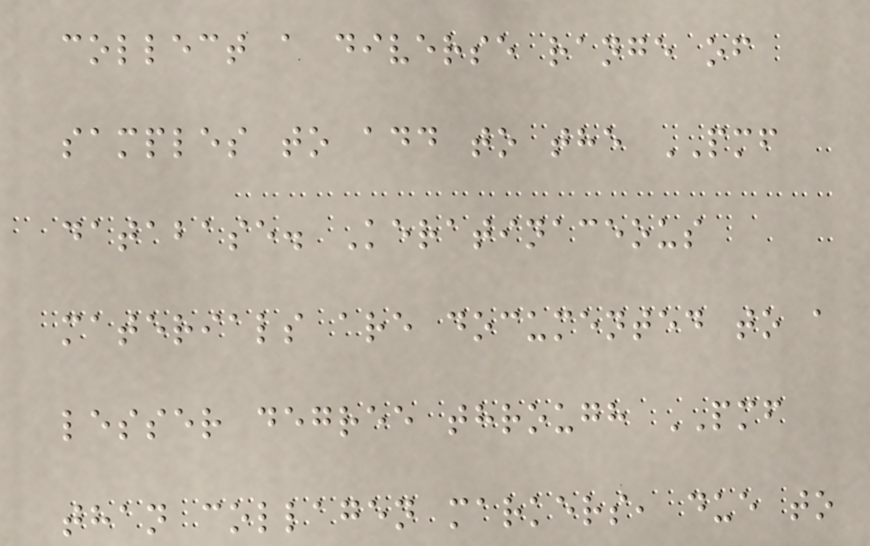collect a diverse range of
samples to add to the PMF
database. Keratinaceous
materials are documented to a
lesser degree through PMF
than collagen markers, due to
